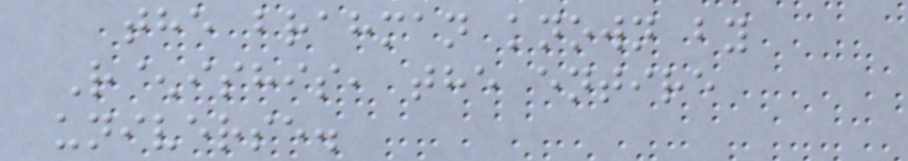the brahman known by
R^ishis, the entire
universe.
